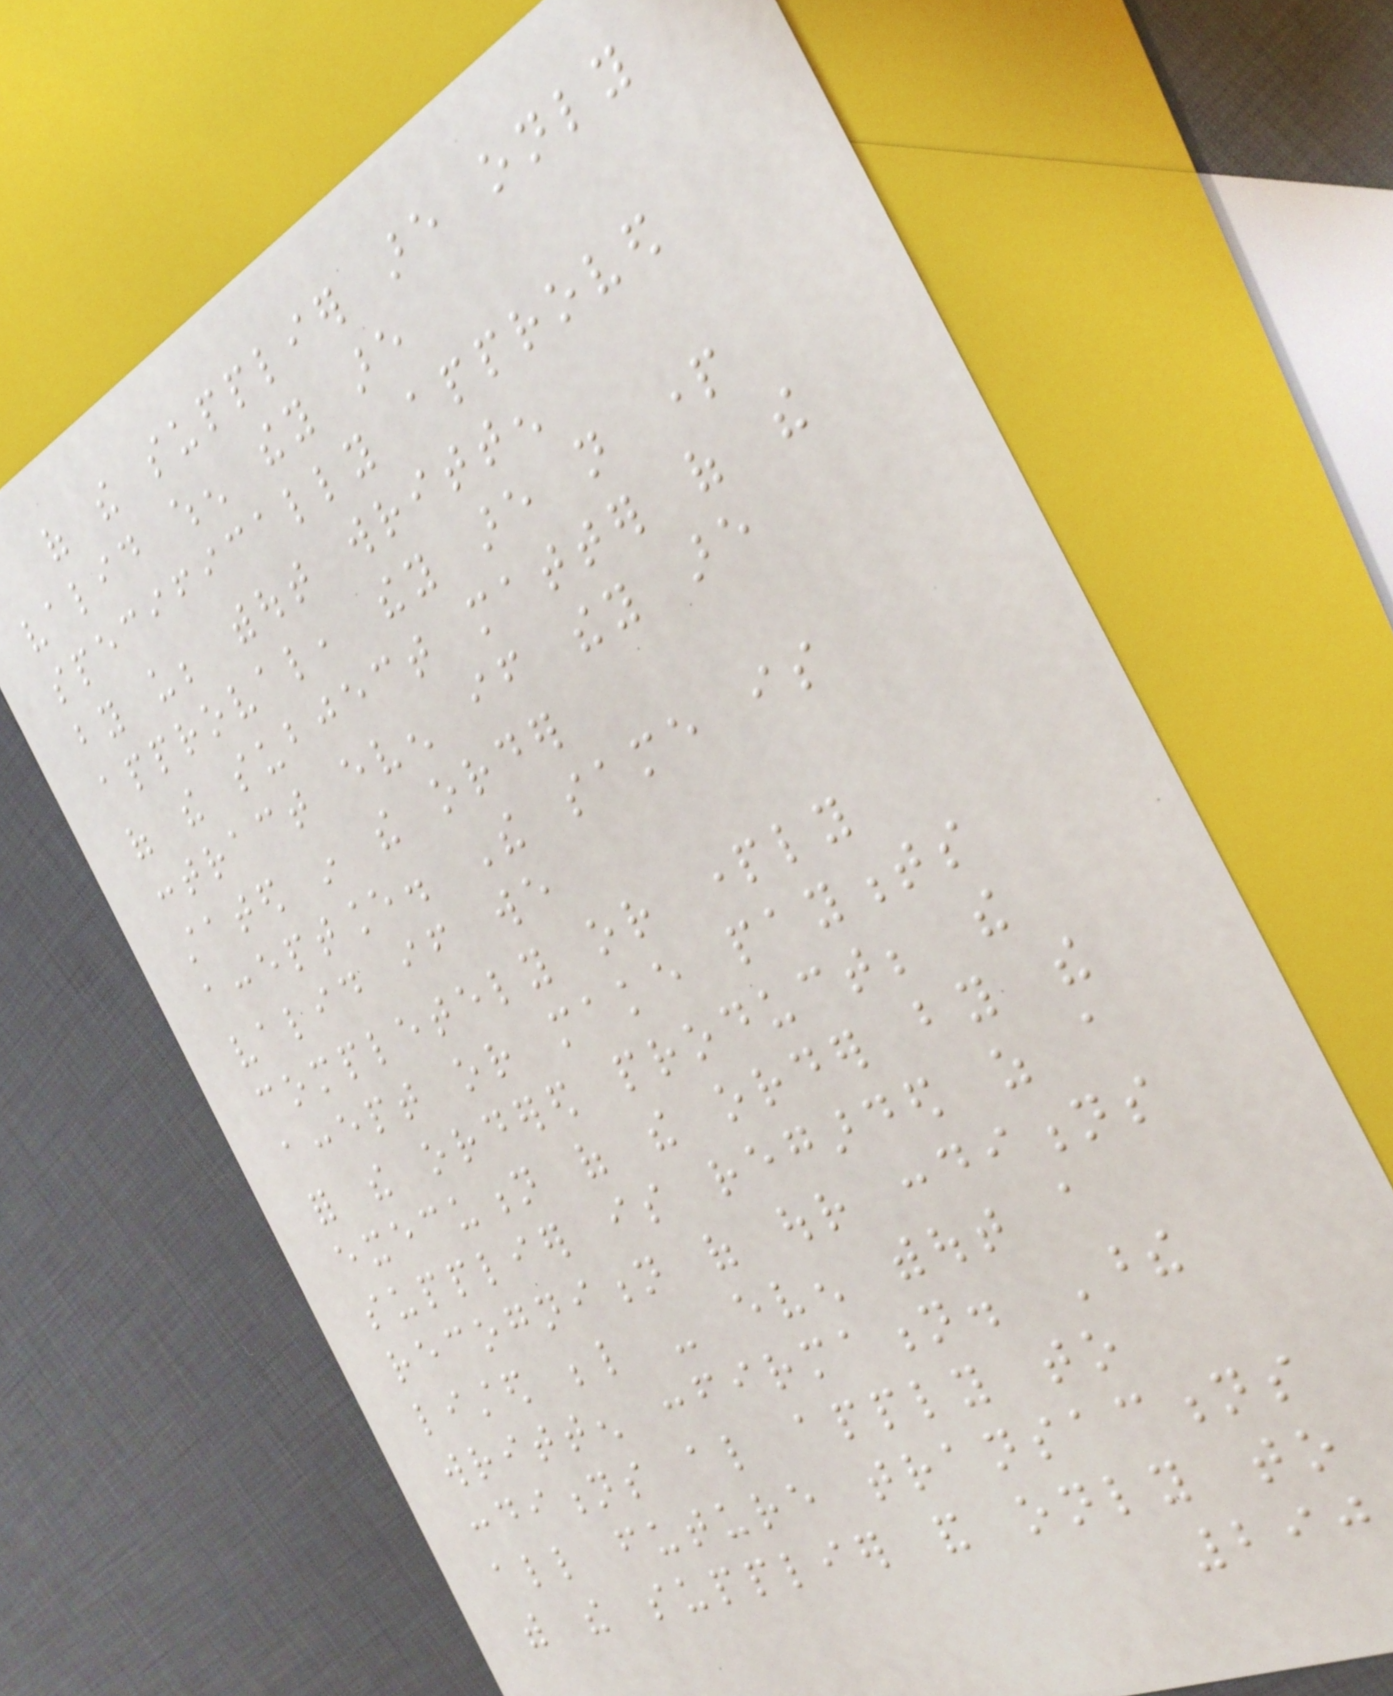of the supplier are only
valid when they are
specifically approved
by us; without written
approval, they are not part
of the subject matter of the
contract even if they are
stated in the order
acceptance. The same is
valid if we
completely or partly
accept or make payments
for the ordered product; the
execution of the order by the
supplier is regarded as a
recognition of our conditions
listed below - even without a
written confirmation. These
conditions also apply to
all future transactions
with the supplier and only to
290
